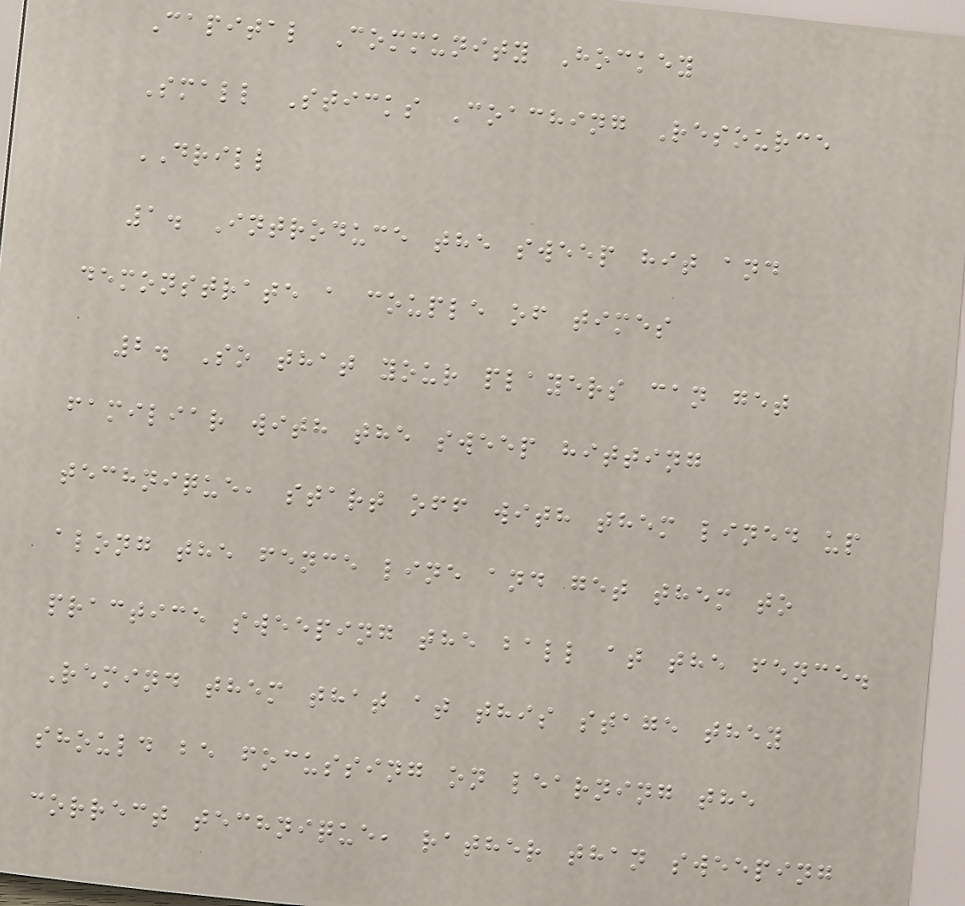Capital Community Hockey
Small Sticks Coaching Resource
DRILL
1. Introduce the sweep hit and
demonstrate a couple of times
2. So that your players can get
familiar with the sweep hitting
technique, start off with them lined up
along the fence line and get them to
practice sweeping the ball at the fence.
Remind them that at this stage they
should be focussing on learning the
correct technique, rather than sweeping
